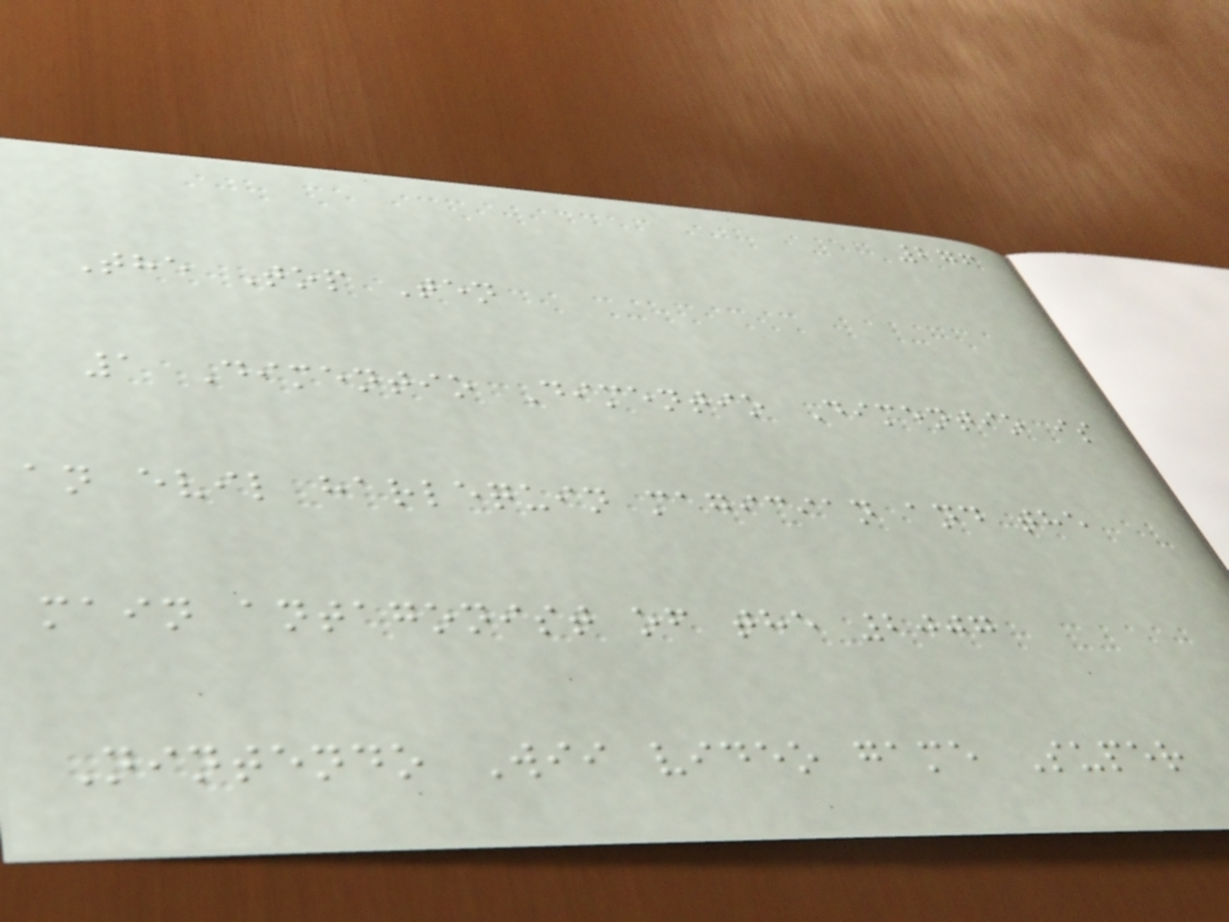276
The Top Ten
1 Dimentio Dimentio Dimentio is
an evil harlequin magician and the
main antagonist of the 2007
Nintendo Wii video game Super
